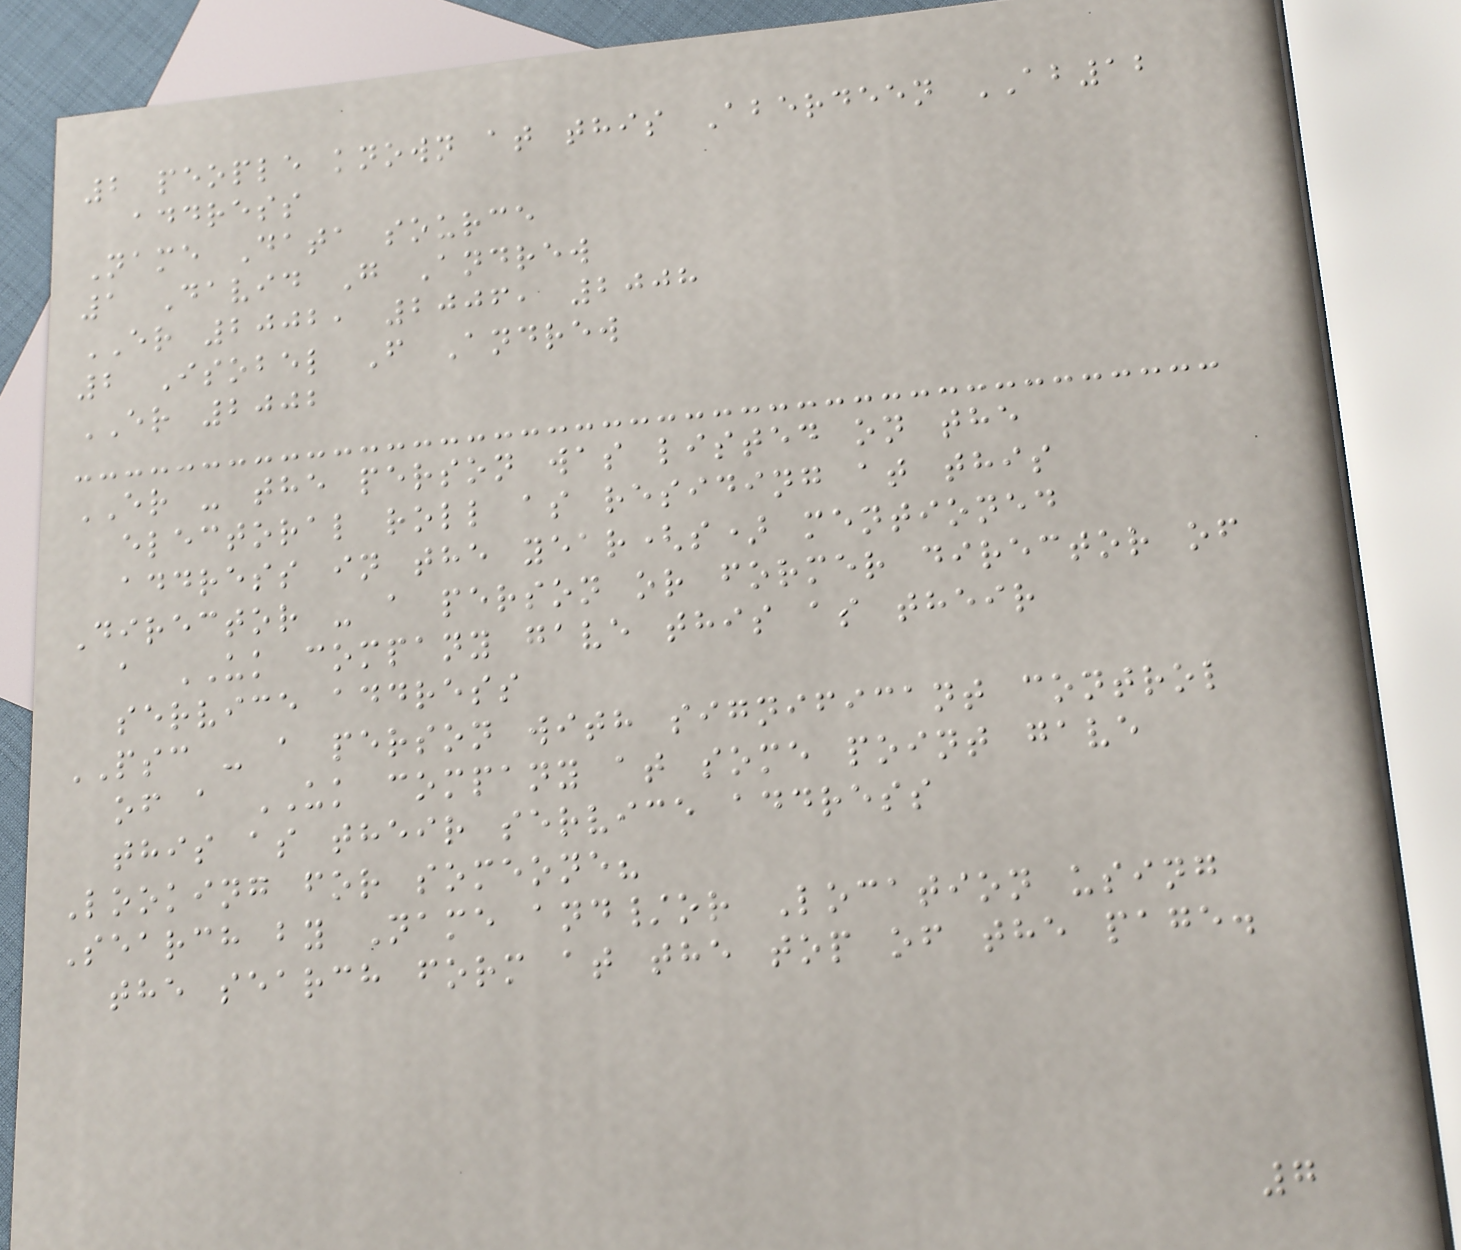2 people known at this Aberdeen AB12
address
Name Data source
1 David G Andrew
ER 2002, 2006, 2008
2 Isobel F Andrew
ER 2002
ER - the person was listed on the
electoral roll as residing at this
address in the year(s) mentioned
Director - a person or former director of
a UK company gave this as their
service address
PSC - a person with significant control
of a UK company at some point gave
this as their service address
Looking for someone?
Search by Name and/or Location using
the search form at the top of the page.
7
